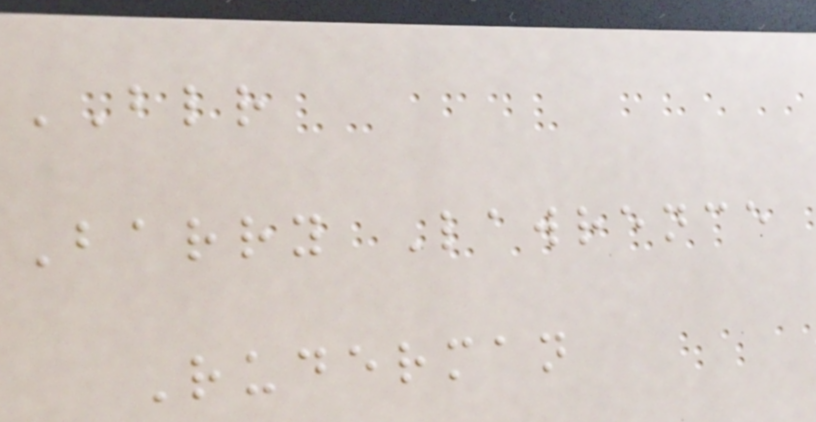BLR
Barry Lawrence
Ruderman
